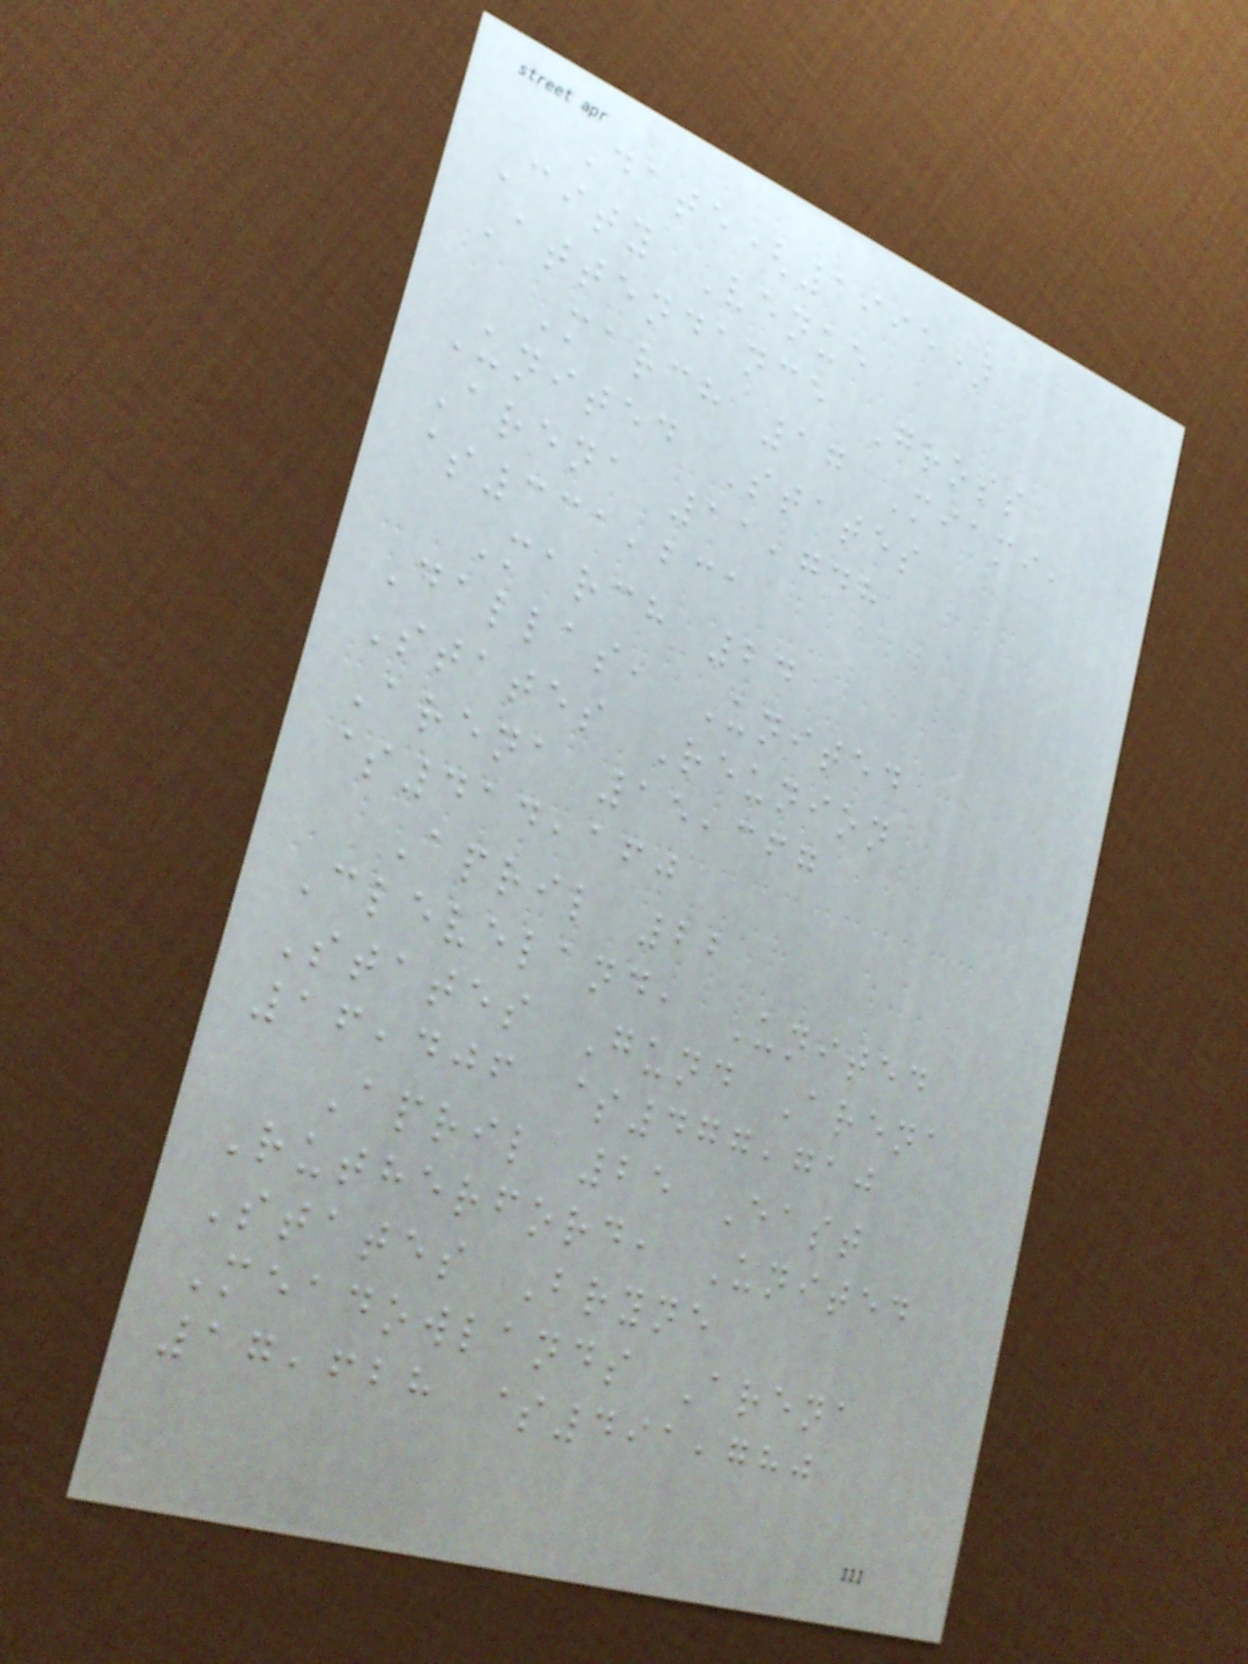Date(1995)
City Venue
Attendance Gross
March 17 Miami,
United States
Arena 11,748
$331,231
March 24
Dallas, United
States Reunion
Arena 15,367
$414,160
April 22
Cleveland, United
States Gund Arena
16,406 $477,710
April 25 East
Rutherford, United
States Bryne
Meadowlands Arena
17,628 $491,780
